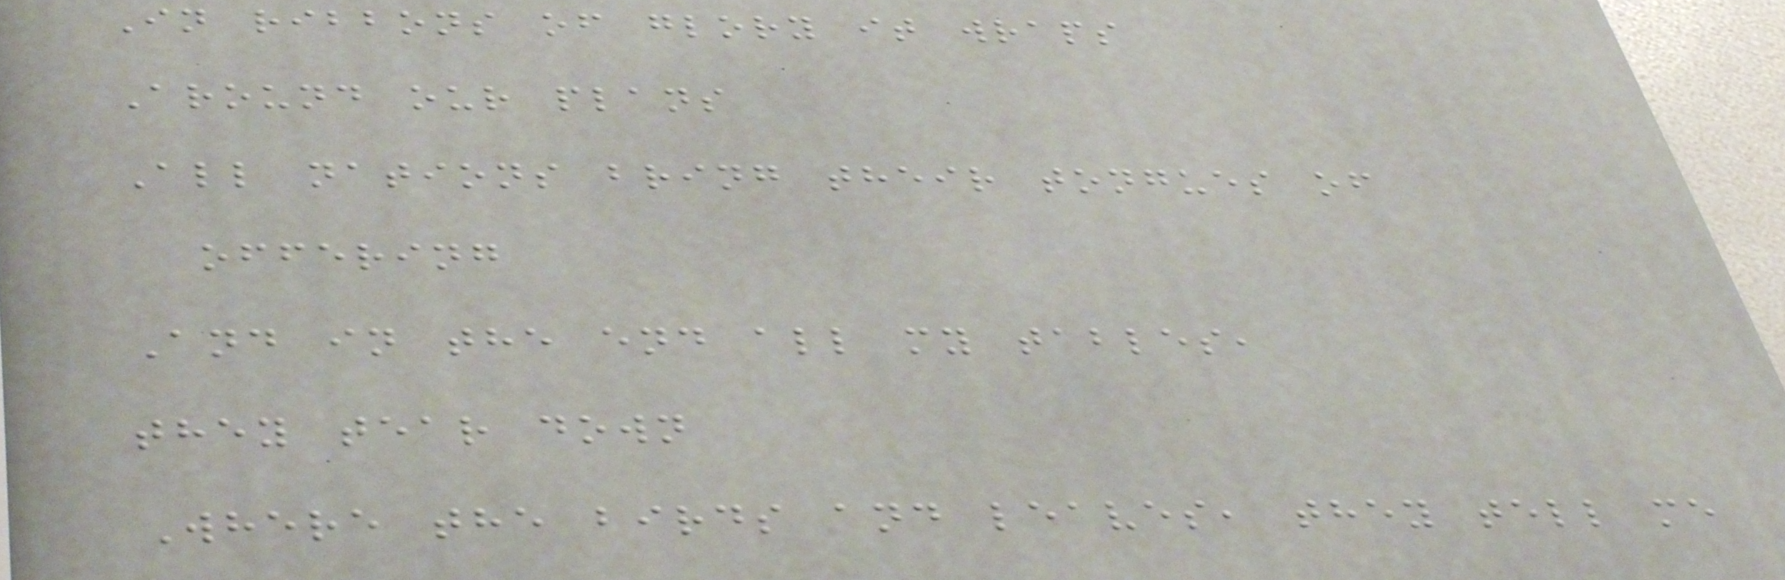In ribbons of glory it wraps
Around our plans
All nations bring their tongues of
offering
And in the end all my tables,
they tear down
Where the birds and leaves, they tell me
